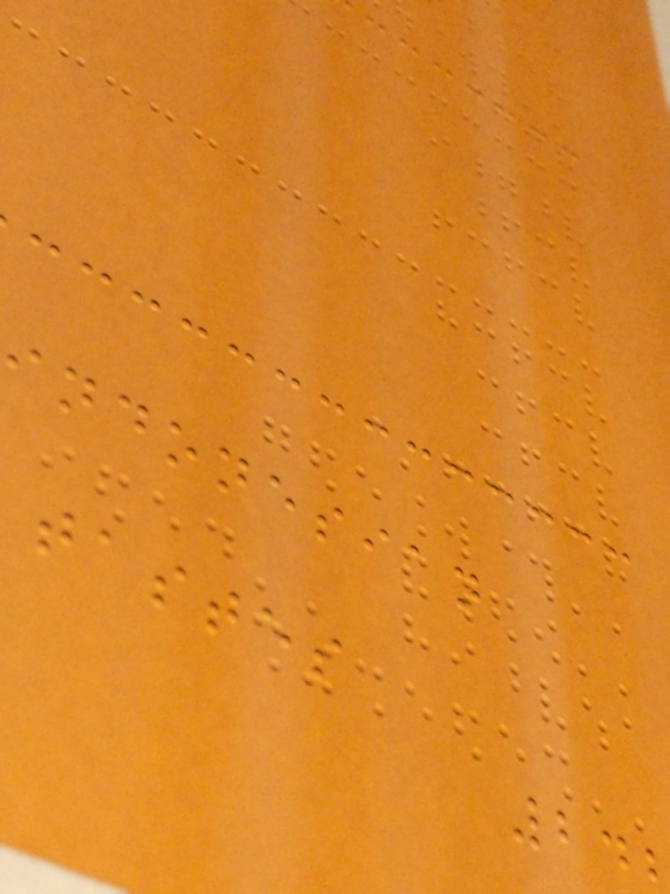ndonesian
tastes
